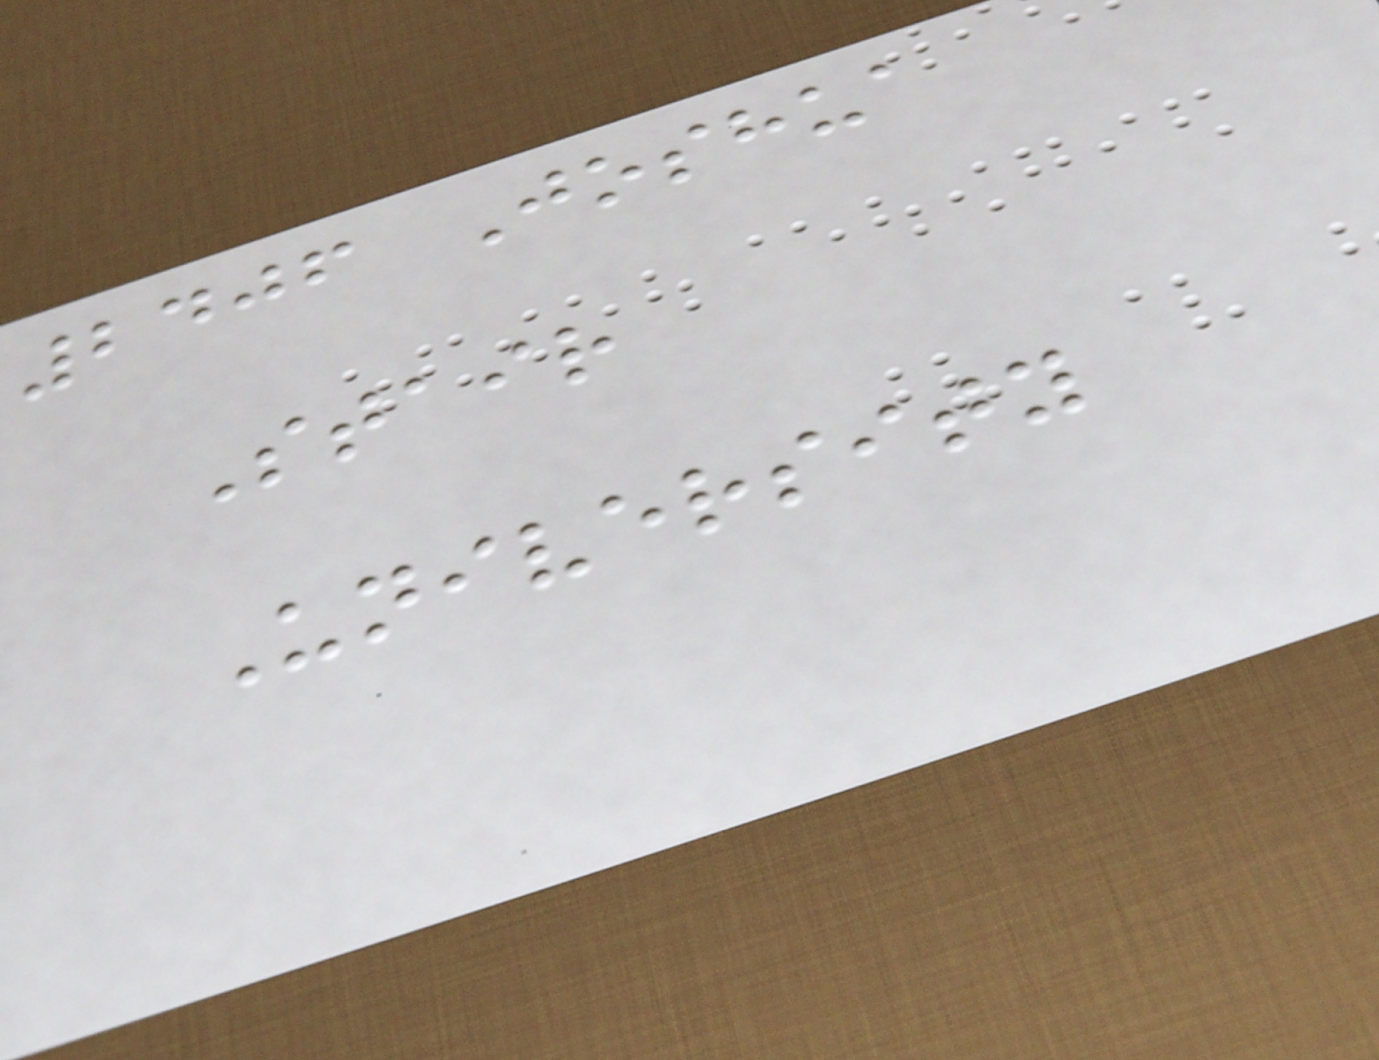2406 Joshua
Stair
University
